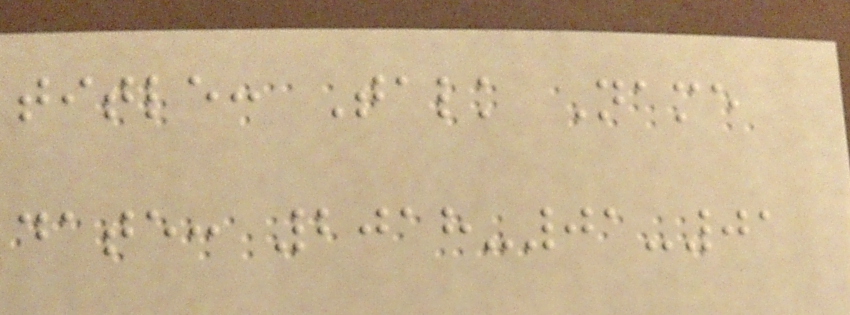title: Talk Name
date: 2018-01-01
